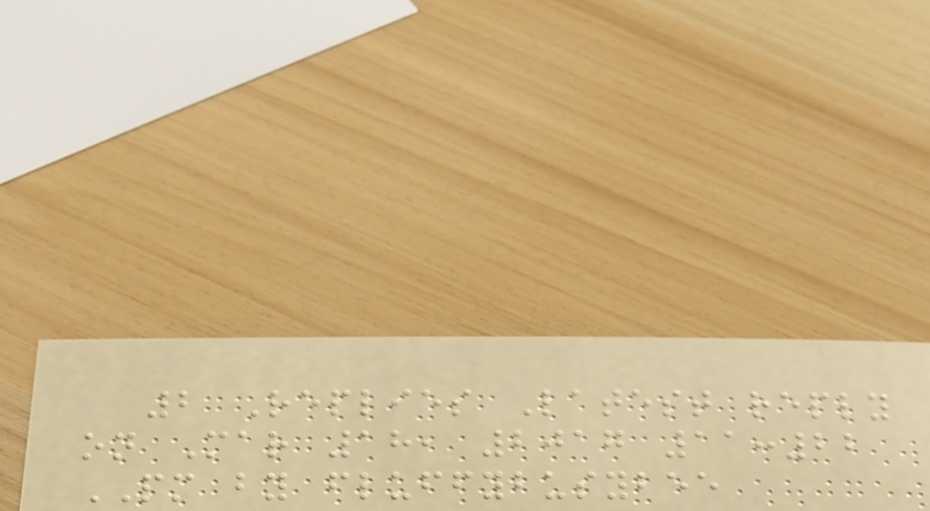2 Replies Latest reply
on Mar 18, 2017 11:22
PM by fluffybusybee
